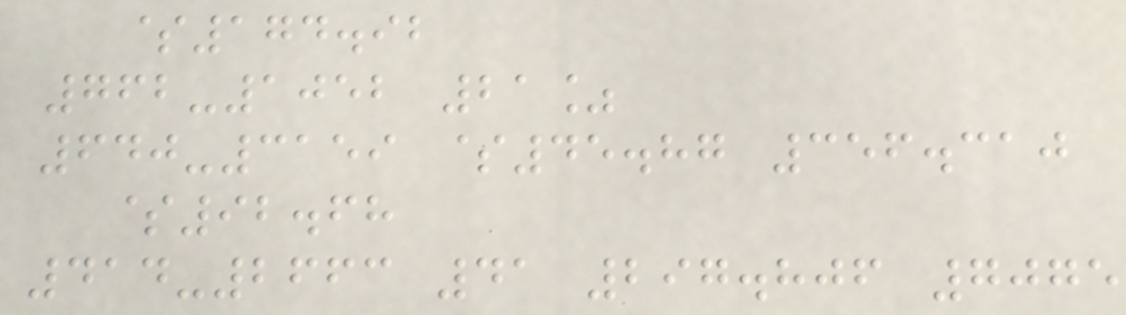$174.92
762-1052 21%
640-3159 $45.87 356.310
$92.68
414-2663 41 297.806 7075
